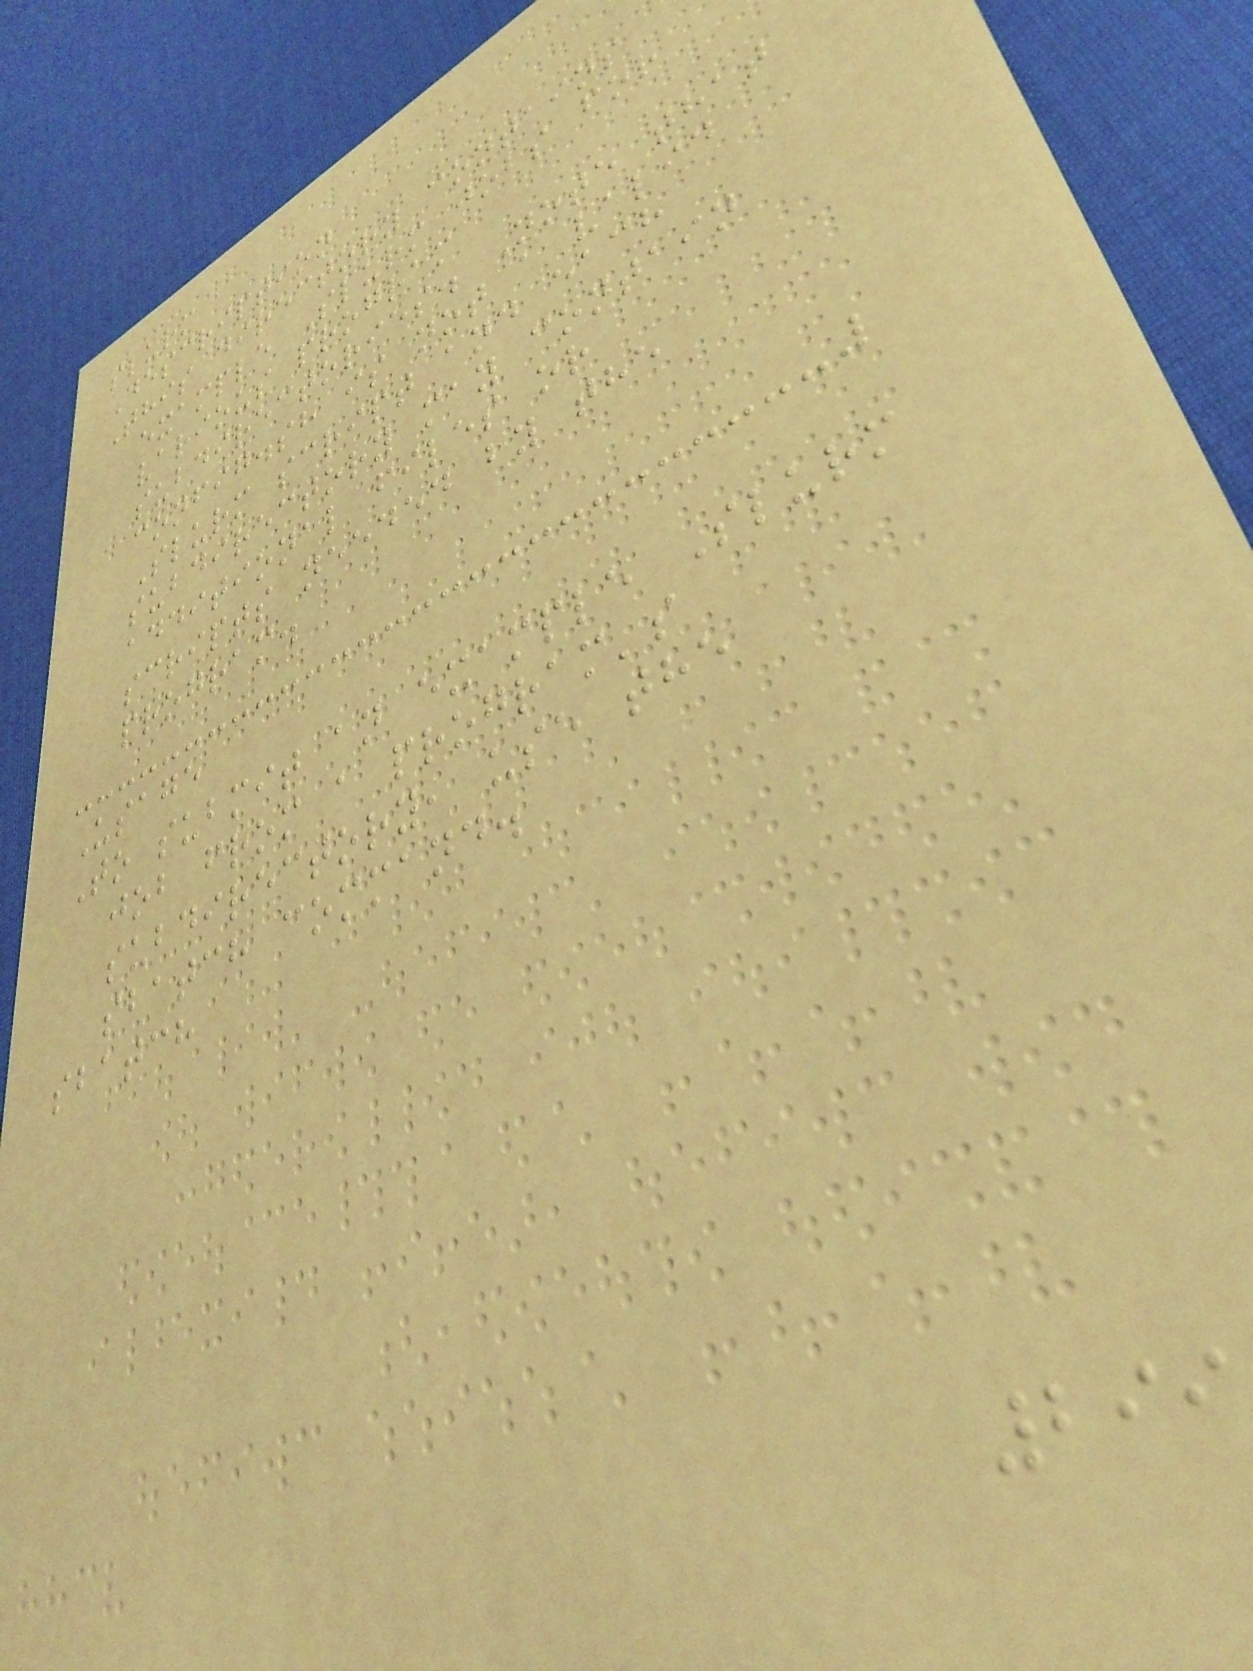slurm
Description
This directory contains
example Slurm jobs for
various program
subdirectories. Note that
config.sh is not a valid
Slurm script and each
subdirectory may contain
additional files or
scripts needed by the
program.
Usage
To submit an example Slurm
job from a program's
subdirectory, use the
sbatch command.
sbatch
299
